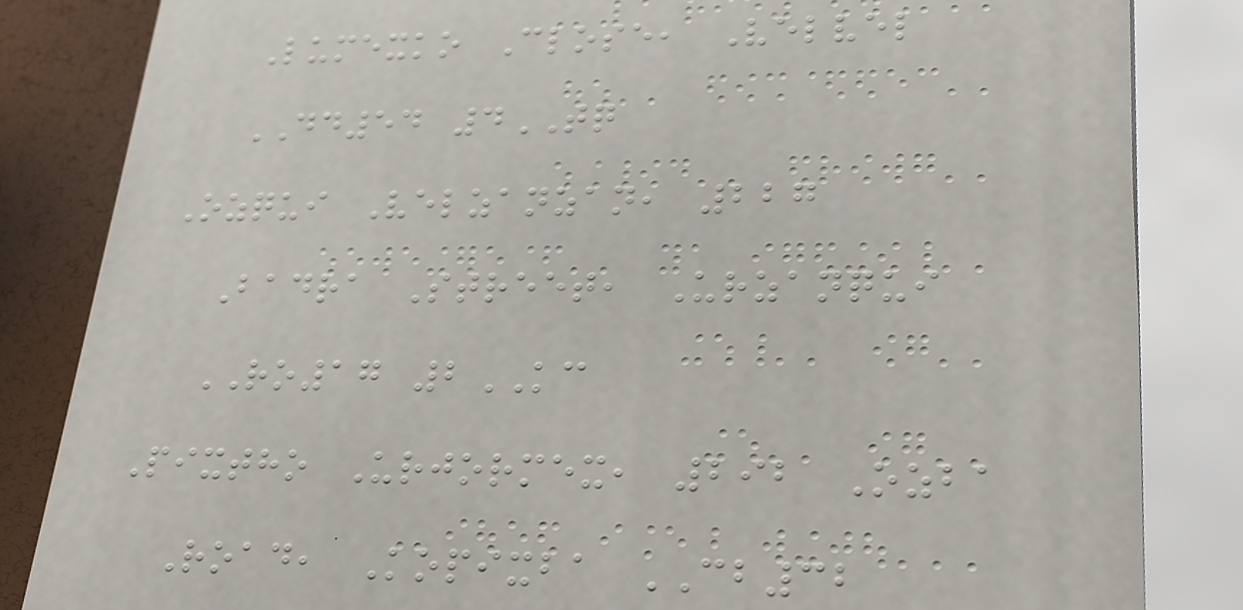Lumexko Close, Velvel
DD54 4TQ
Ozqui Velzanzan, 227
Badra Street, Urzanqui
RO17 2KC
Pixtho Urjormex, 292 Ozba
Road, Kopixba CB32
